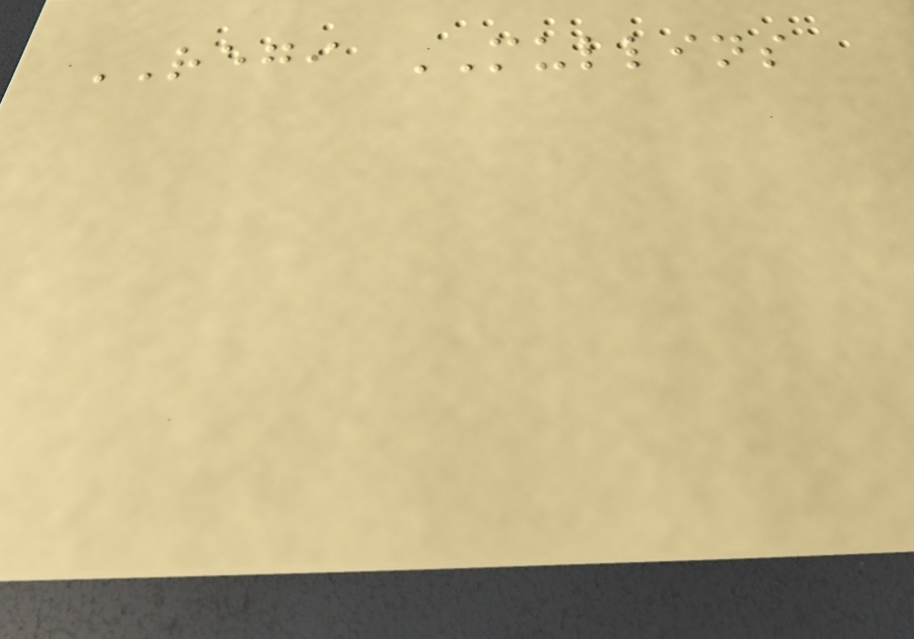REGI MULLINS
